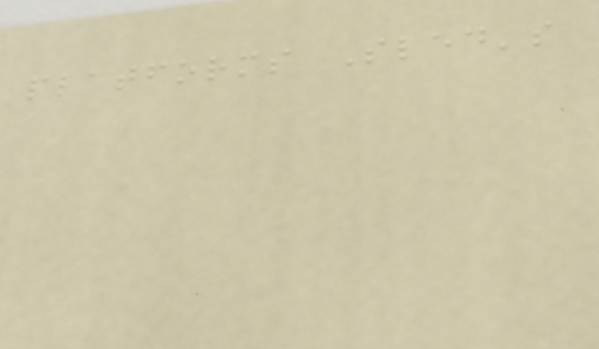platforms Sled's
